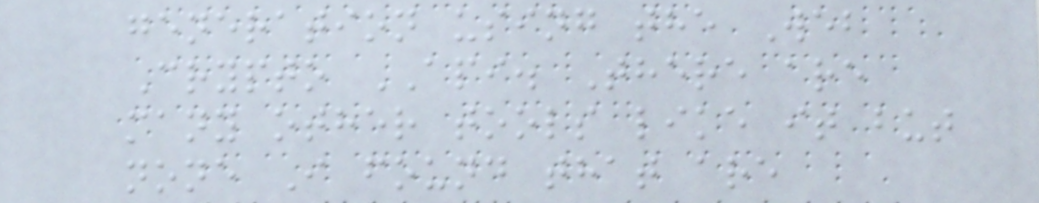generation using the Web
Crypto API. There are
many other tools like it but
none I found that are
